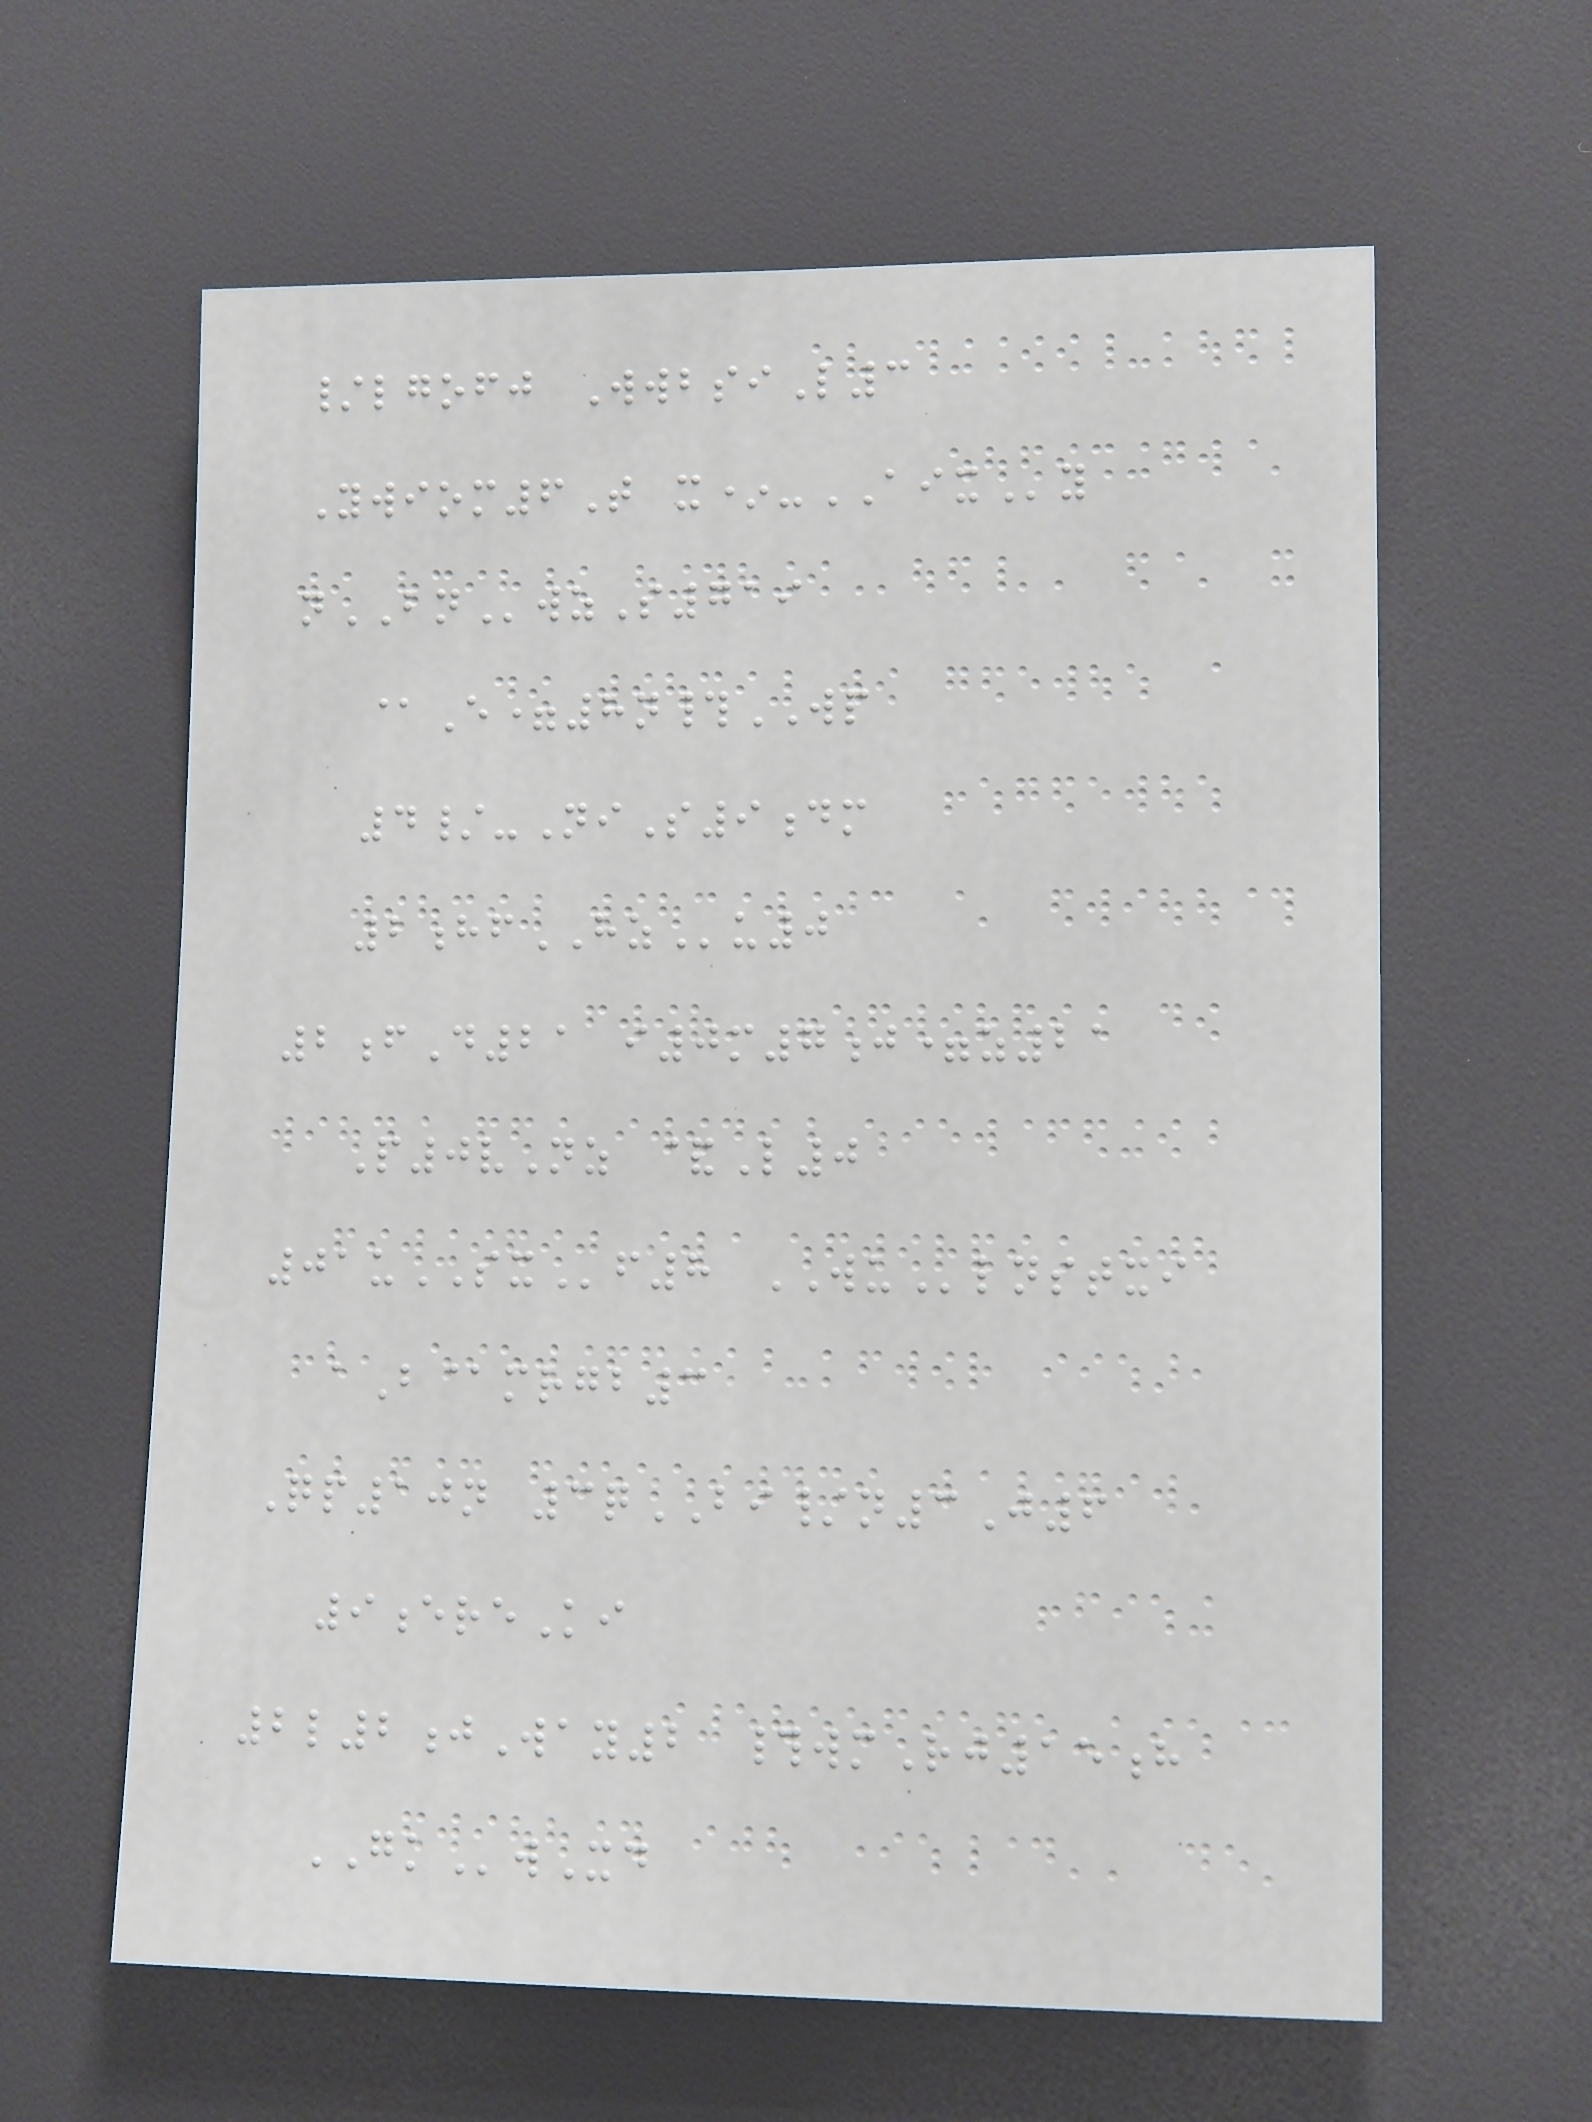/lgofj WwbsiL3
Ywiom6T x*-AIXy
nBNwzS719
@E=8n#WP
4/-NiS9dm
2hfHZu0
2fD21 i0m7j=z21
P0vNz &L0
01uSXf8 WUlnstxi
aB@mrgb3
Qp10n 3qBI/n3J6
9ereKi
2l2jWay2 #wmRj15h
GKwXd
